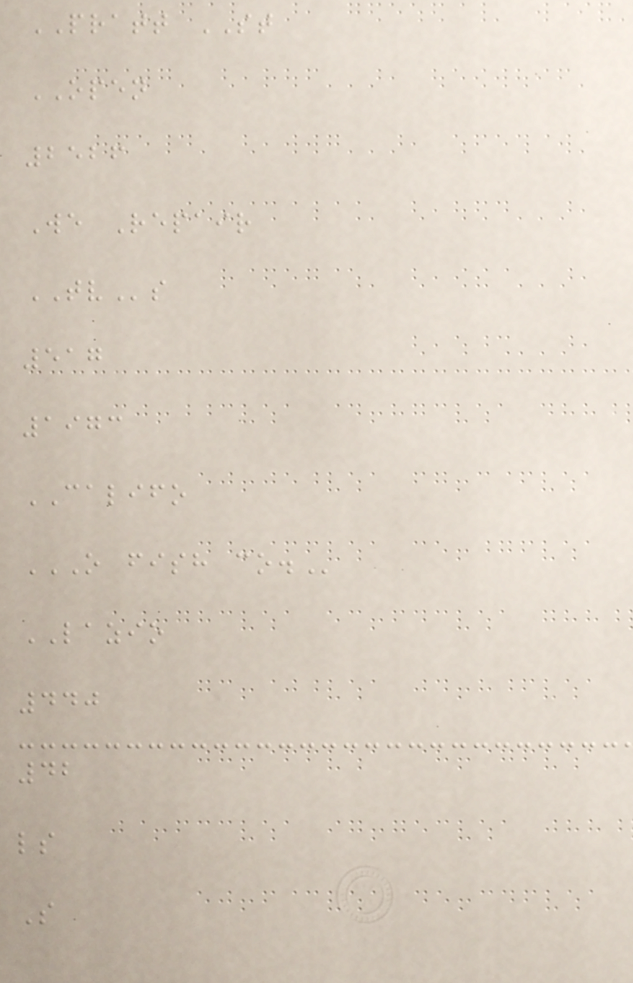PRATT ST
OPEN
2526
We Repair
TVs
517
1973
CALIFO
O FISH CO.
LAZIO
440
42
ls
S
